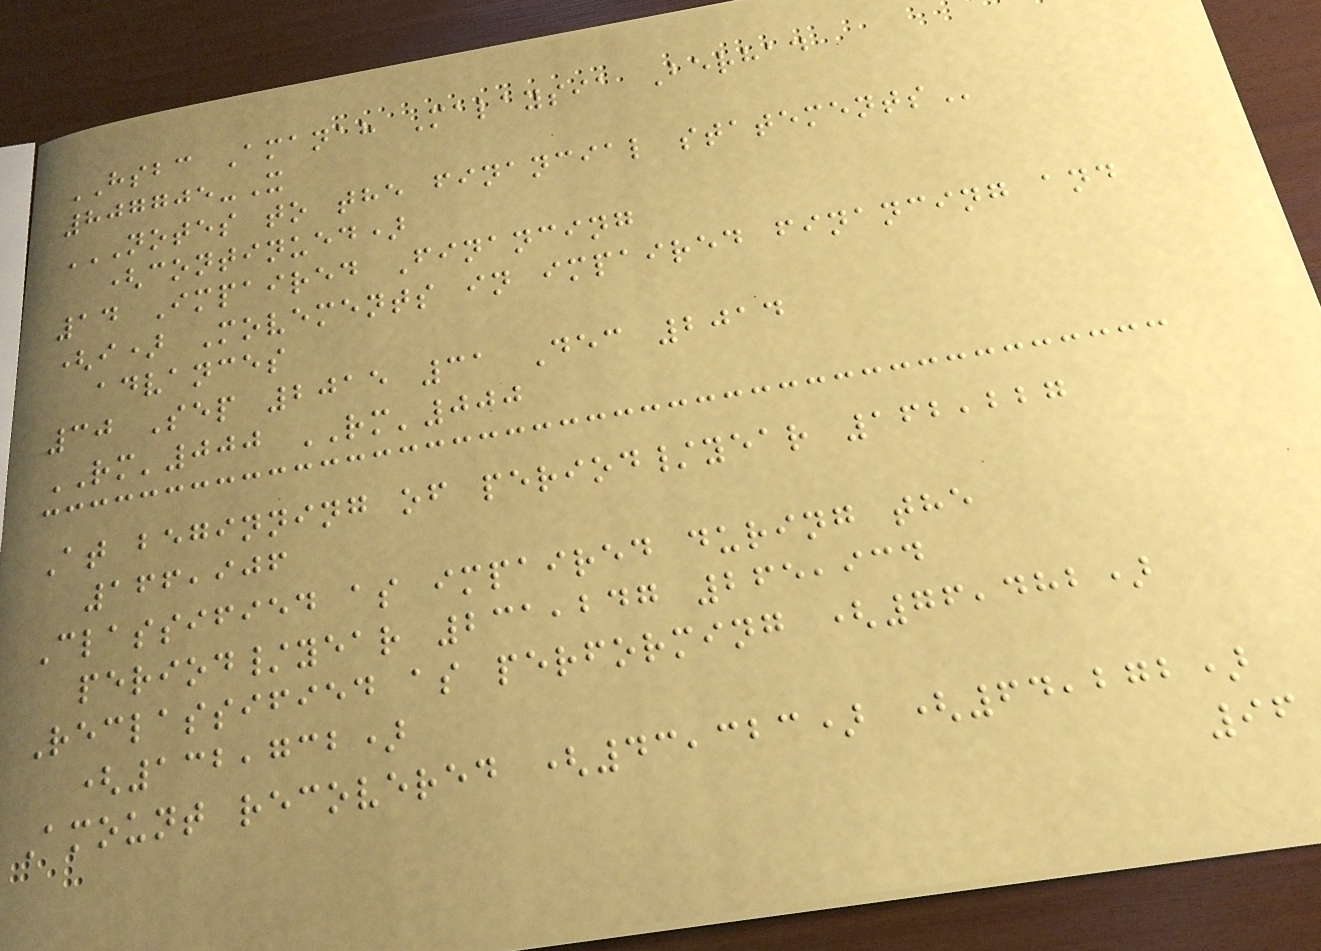HSBC Amanah Malaysia Berhad
807705-X
NOTES TO THE FINANCIAL STATEMENTS
(continued)
14 Impaired Financing
(i) Movements in impaired financing and
advances
30 Sep 2015 31 Dec 2014
RM'000 RM'000
At beginning of period/year 162,227
166,906
Classified as impaired during the
period/year 231,247 265,934
Reclassified as performing (76,482)
(132,732)
Amount recovered (43,323) (64,272)
96
